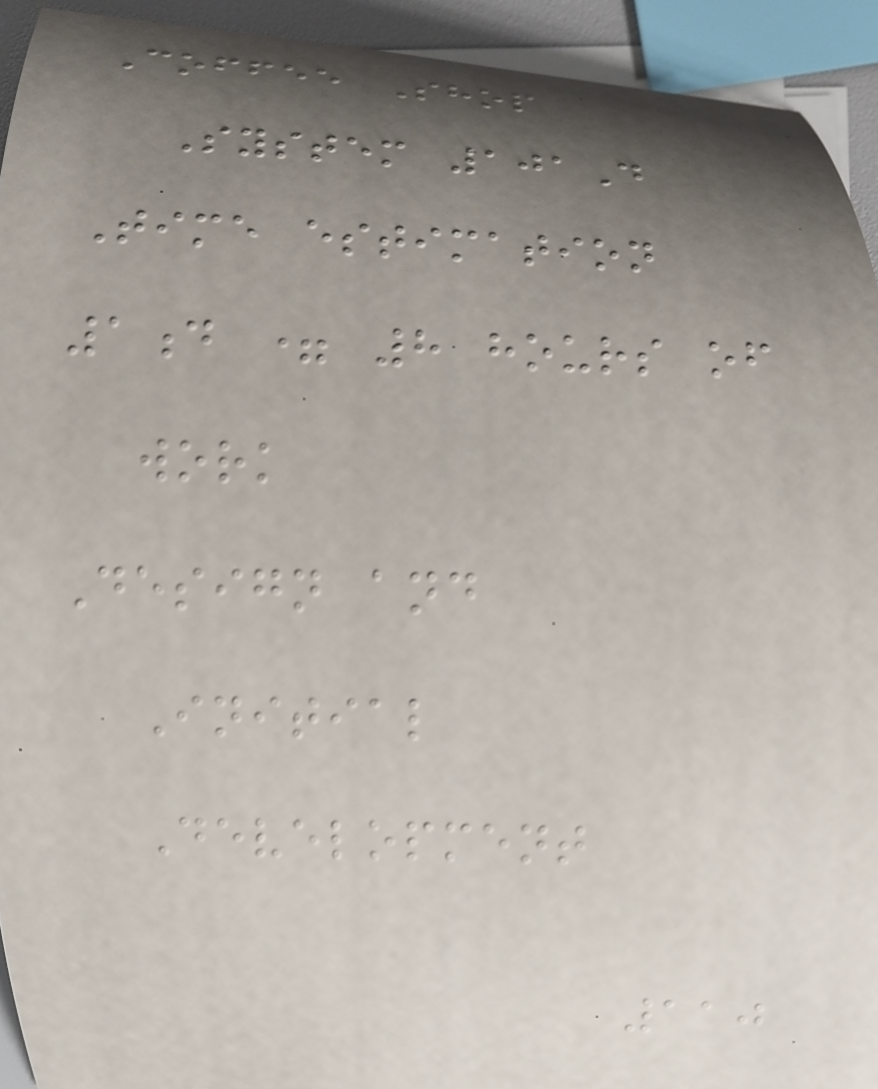Coffee Shop
System 101D
Time estimation
1d = 8 hours of
work
Design and
Initial
Development
110
